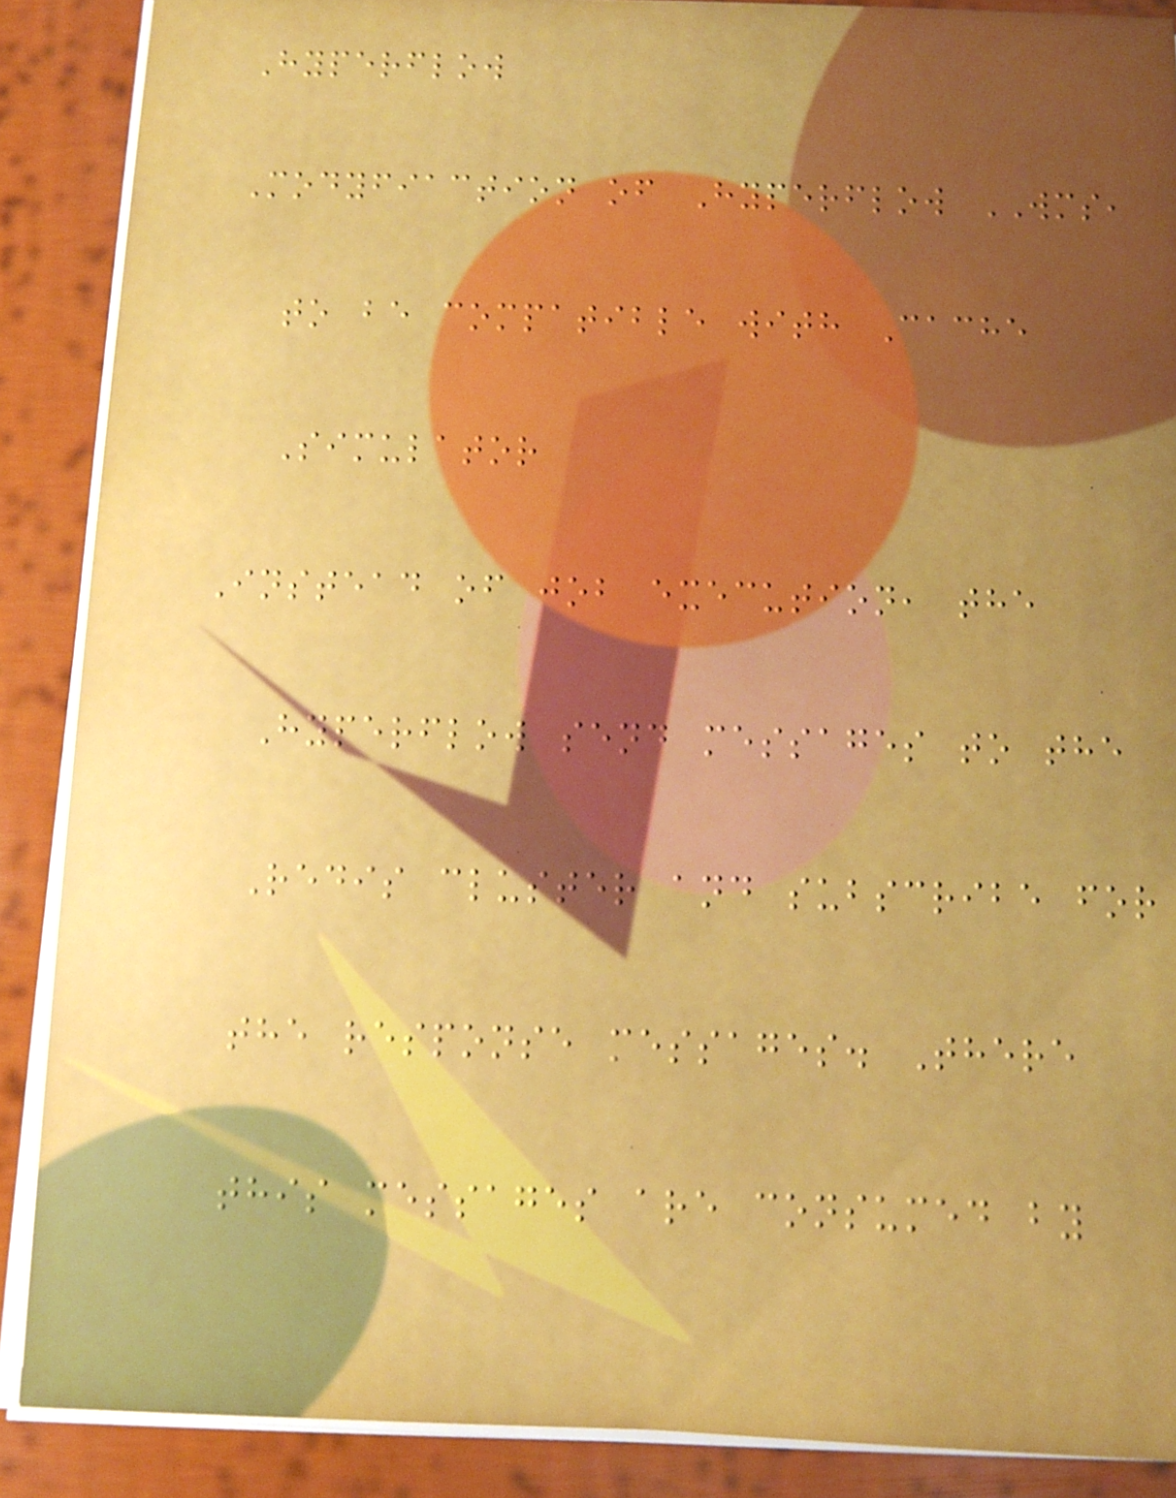Hyperflow
Modyfiaction of Hyperflow WMS,
to be compatible with Cache
Simulator
Instead of job execution, the
Hyperflow send messages to the
Redis cluster and subscribe for
the response messages. There
this messages are consumed by
